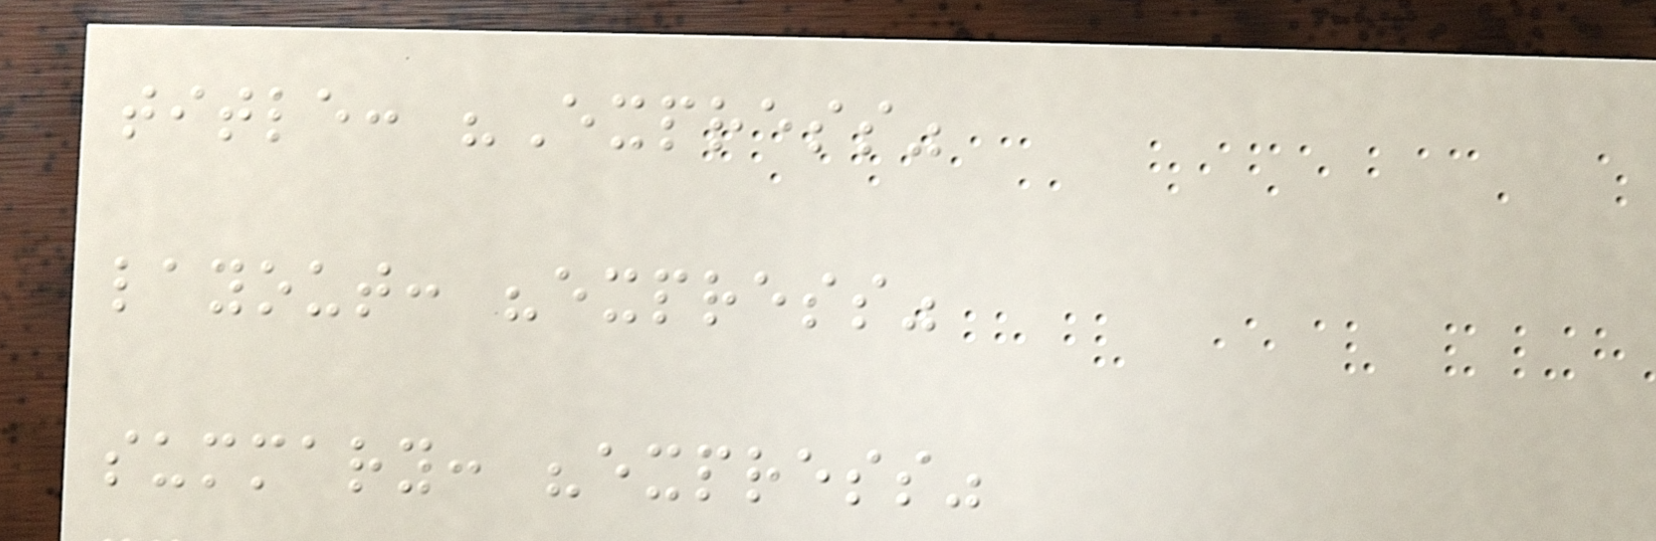title: "Express"
layout: "express"
summary: "express"
